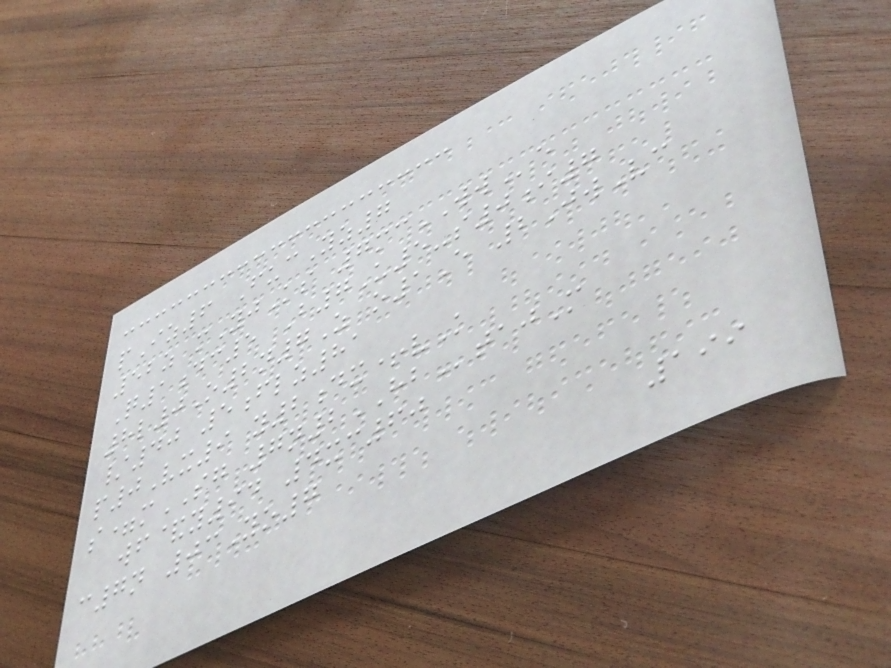pIz6 FucYz7
52z mYjKs 7mcWWe
Q1dc5 B7U5-s0i7
8l0O2n7Z o1E 2JwVc
/40 5flz81
p0Vx9 y2dx+vK
s=mSG 7n2HBtajM
wf&y94 4xc60
c7n 03Yo7
199
